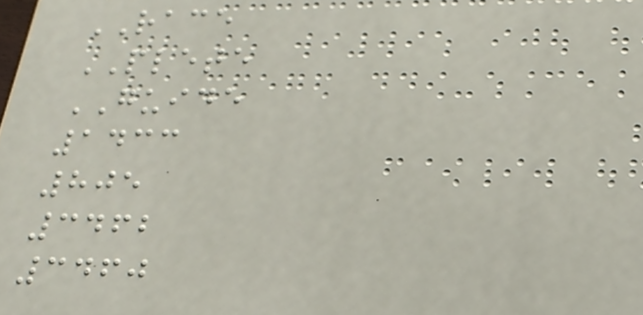RACE
PLETE
GUIDE
1433
805
3462
3460
